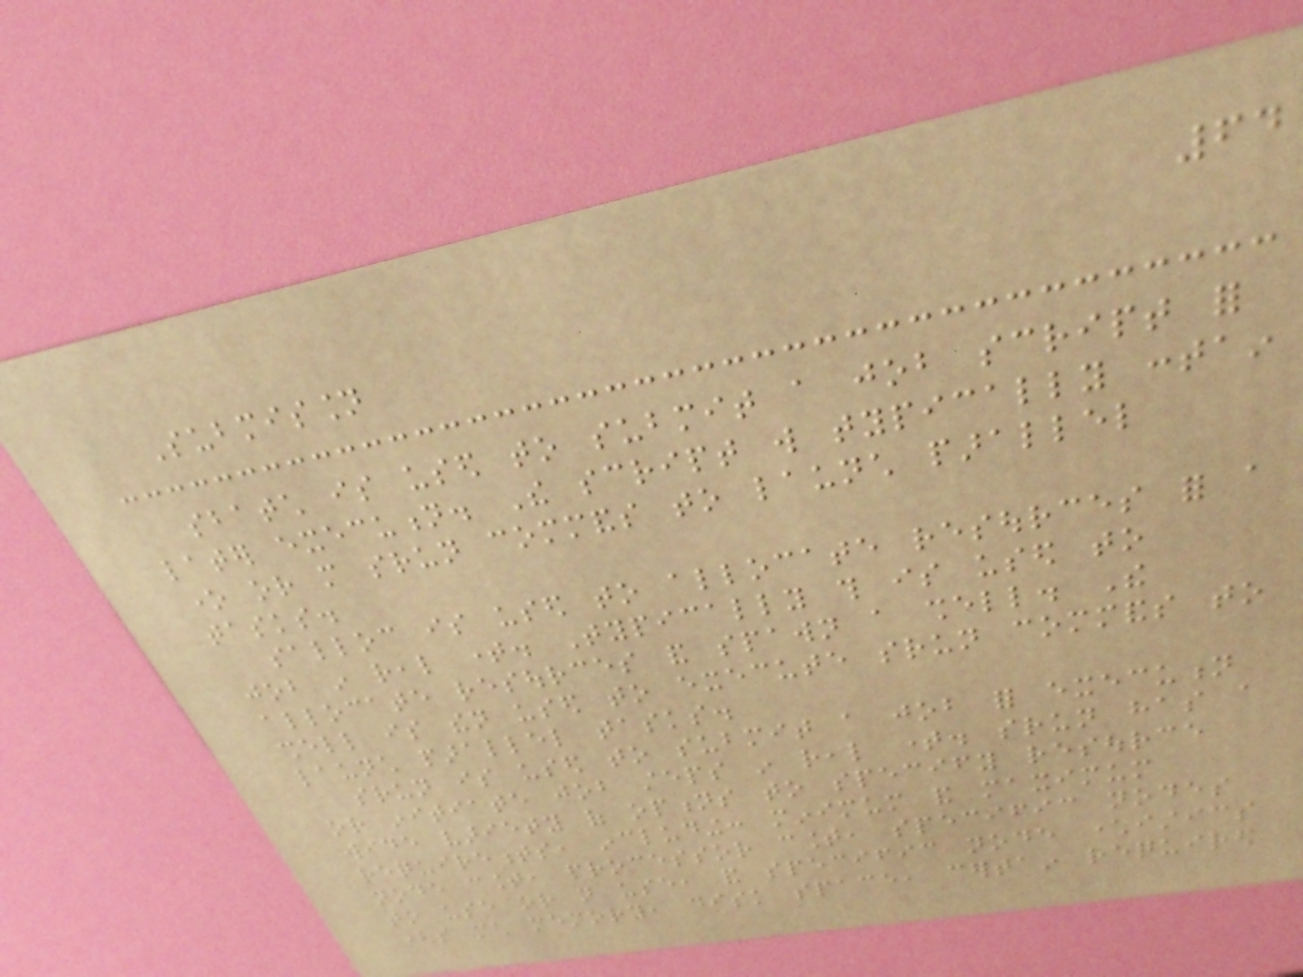64
Submission
sbatch is used to submit a job script for
later execution. The script will typically contain
one or more srun commands to launch parallel
tasks.
salloc is used to allocate resources for a
job in real time. Typically this is used to
allocate resources and spawn a shell. The
shell is then used to execute srun commands to
launch parallel tasks.
srun is used to submit a job for execution
or initiate job steps in real time. srun has a
wide variety of options to specify resource
requirements, including: minimum and maximum
node count, processor count, specific nodes
to use or not use, and specific node characteristics
(so much memory, disk space, certain required
